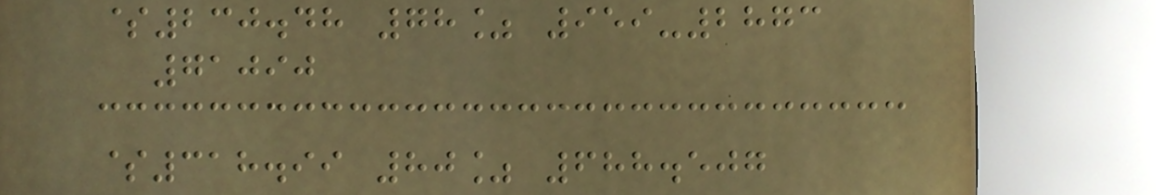$230.48 78% 959-2873
71090
$318.99 80% 688.507
